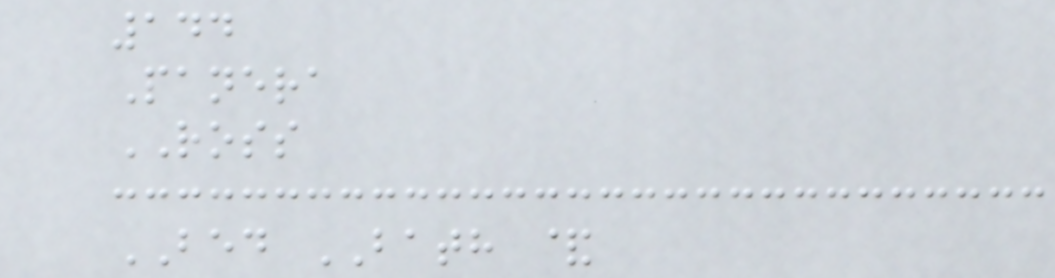144
Panera
ROSS
BED BATH &
